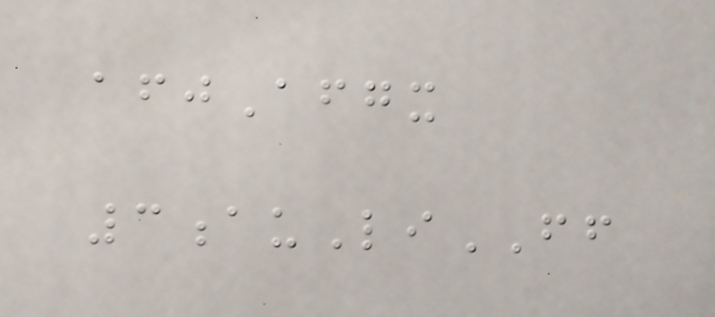afjAfgx
3auLiFF
